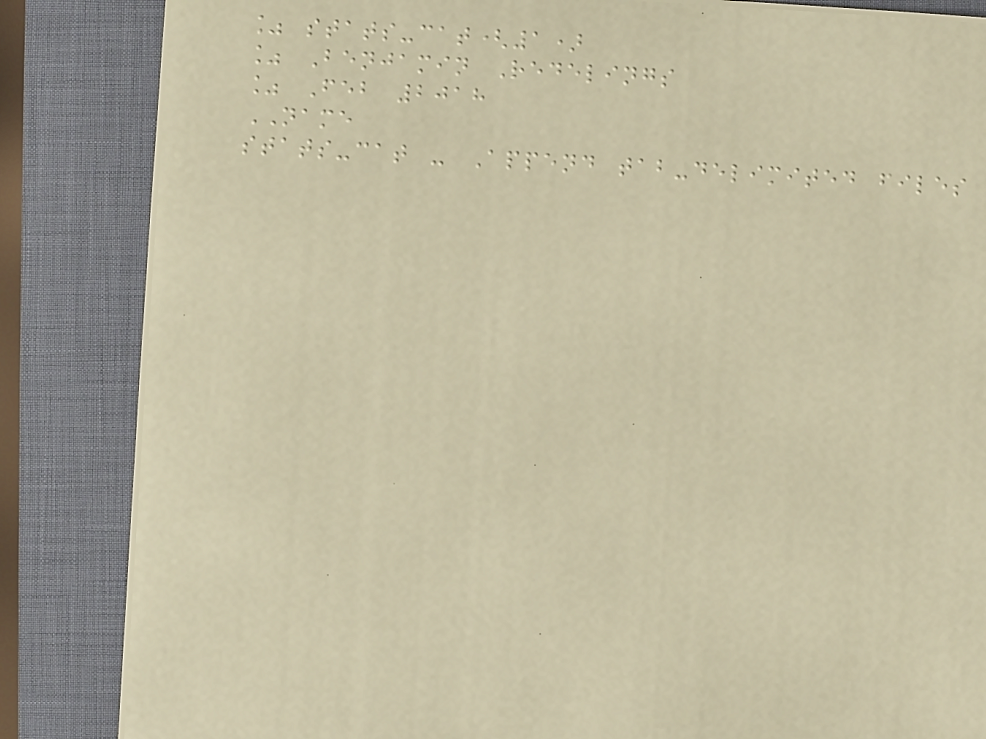% stats-cat(1)
% Benjamin Redelings
% Feb 2018
NAME
stats-cat - Append tab-delimited files
